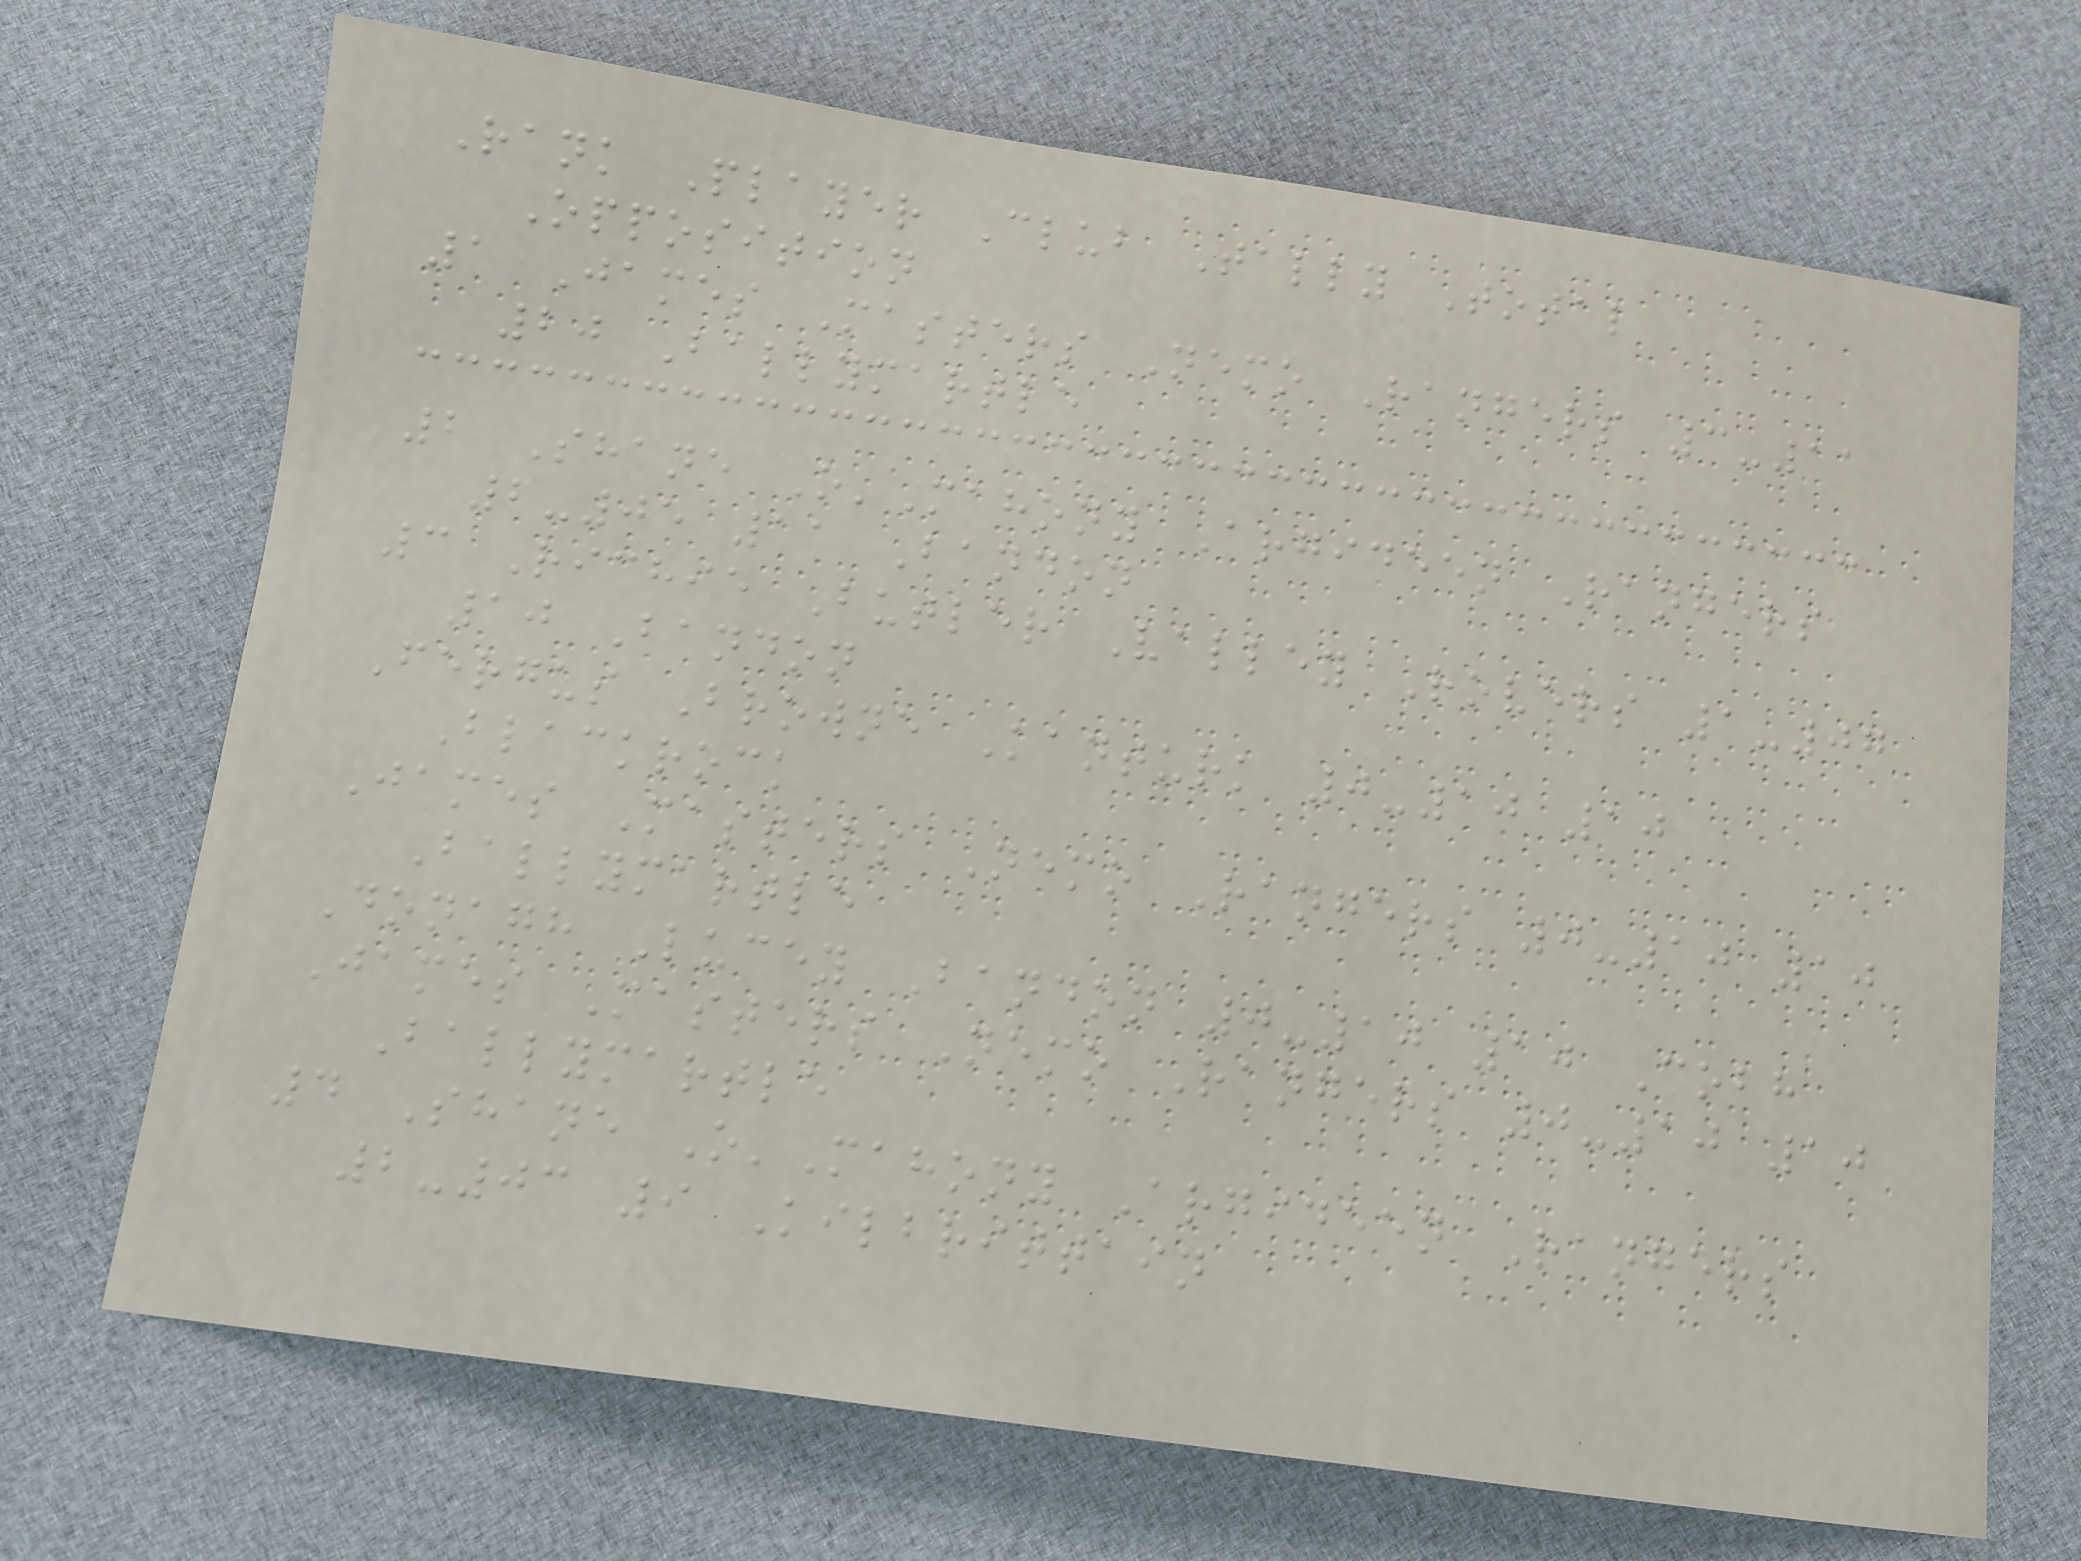Rank Player Club Tally Total
Opposition
1 James Masters Nemo Rangers 3-11
20 Ballymartle
2 Shane O'Mahony Argideen Rangers
2-05 11 Bandon
3 Richie Butler Valley Rovers 1-07
10 Bandon
Fergus Browne Kanturk 0-10 10
Blackrock
James Masters Nemo Rangers 0-10 10
Ballymartle
Donagh Lucey Bandon 0-10 10 Cobh
James Masters Nemo Rangers 0-10 10
Ballymartle
4 Shane O'Mahony Argideen Rangers
2-03 9 Kilbrittain
